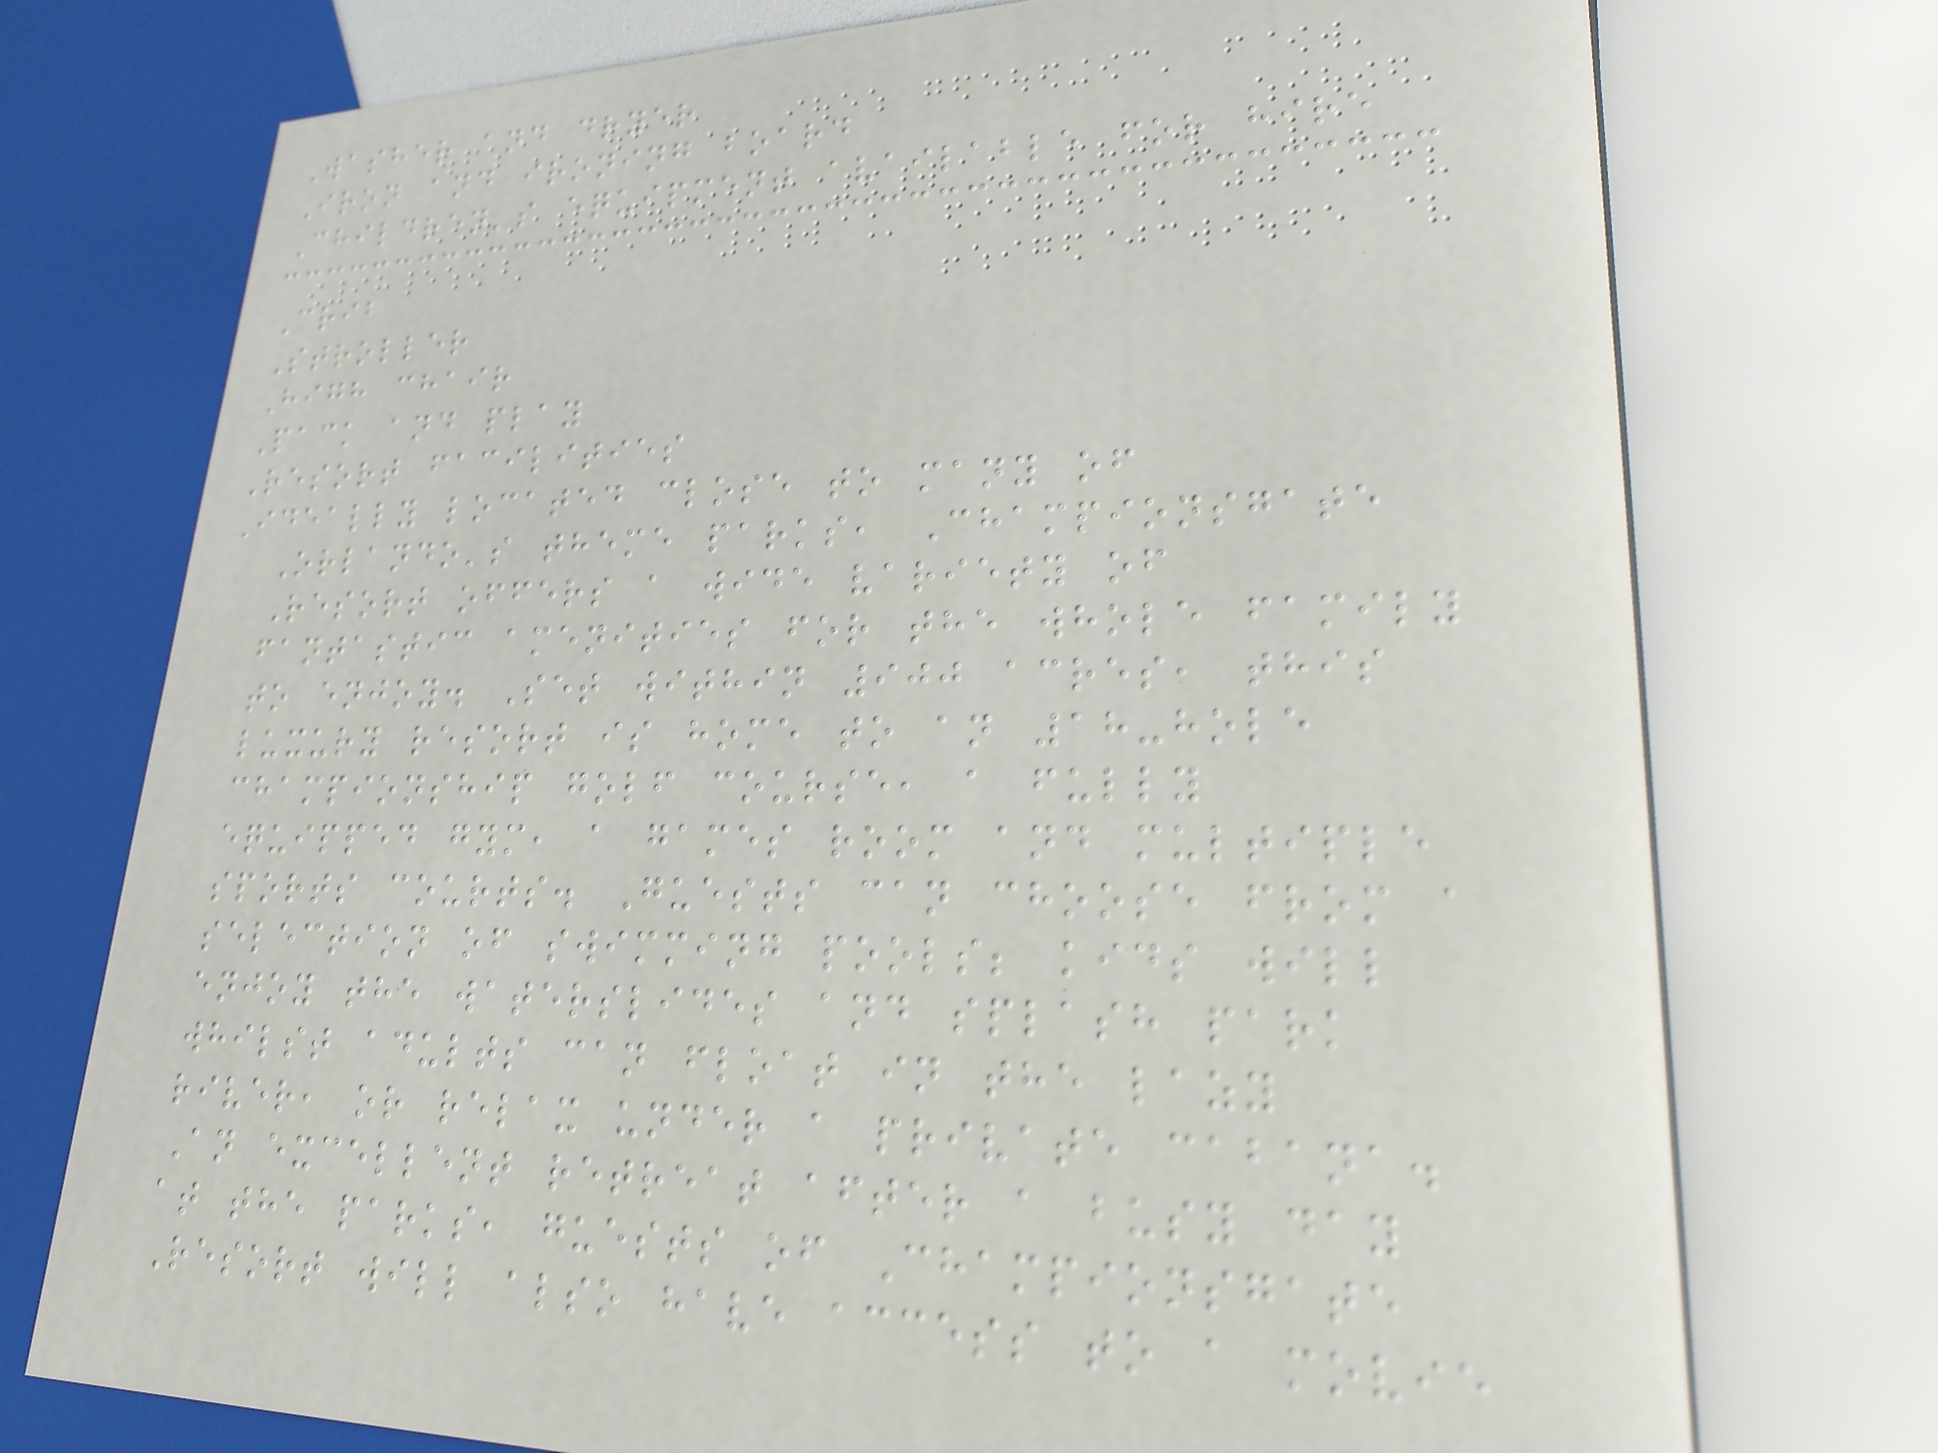Washer and dryer
Iron and ironing board
Children's equipment available for hire
Crib
Stroller
High chair
Pack and play
Resort facilities
Ideally located close to many of
Orlando's theme parks, Championsgate
Resort offers a wide variety of
fantastic amenities for the whole family
to enjoy. Set within 900 acres, this
luxury resort is home to an 18-hole
championship golf course, a fully
equipped gym, a games room and multiple
sports courts. Guests can choose from a
selection of swimming pools; kids will
enjoy the waterslides and splash park
whilst adults can float in the lazy
river, or relax under a private cabana.
An excellent retreat after a busy day
at the parks, guests of Championsgate
Resort will also have access to a movie
